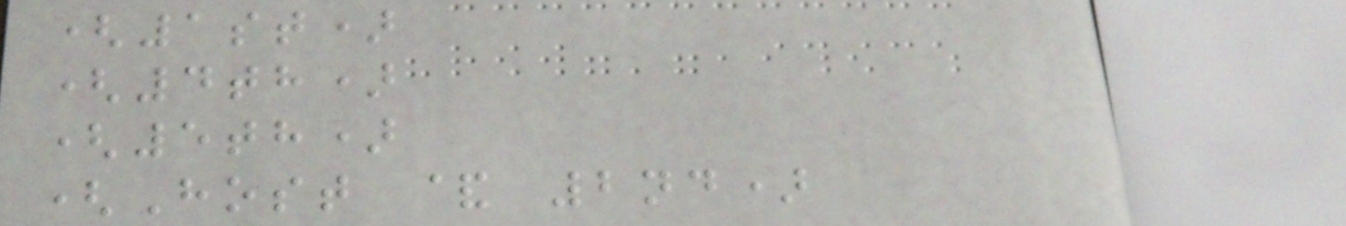(1st)
(4th)
(5th)
(Host & 2nd)
